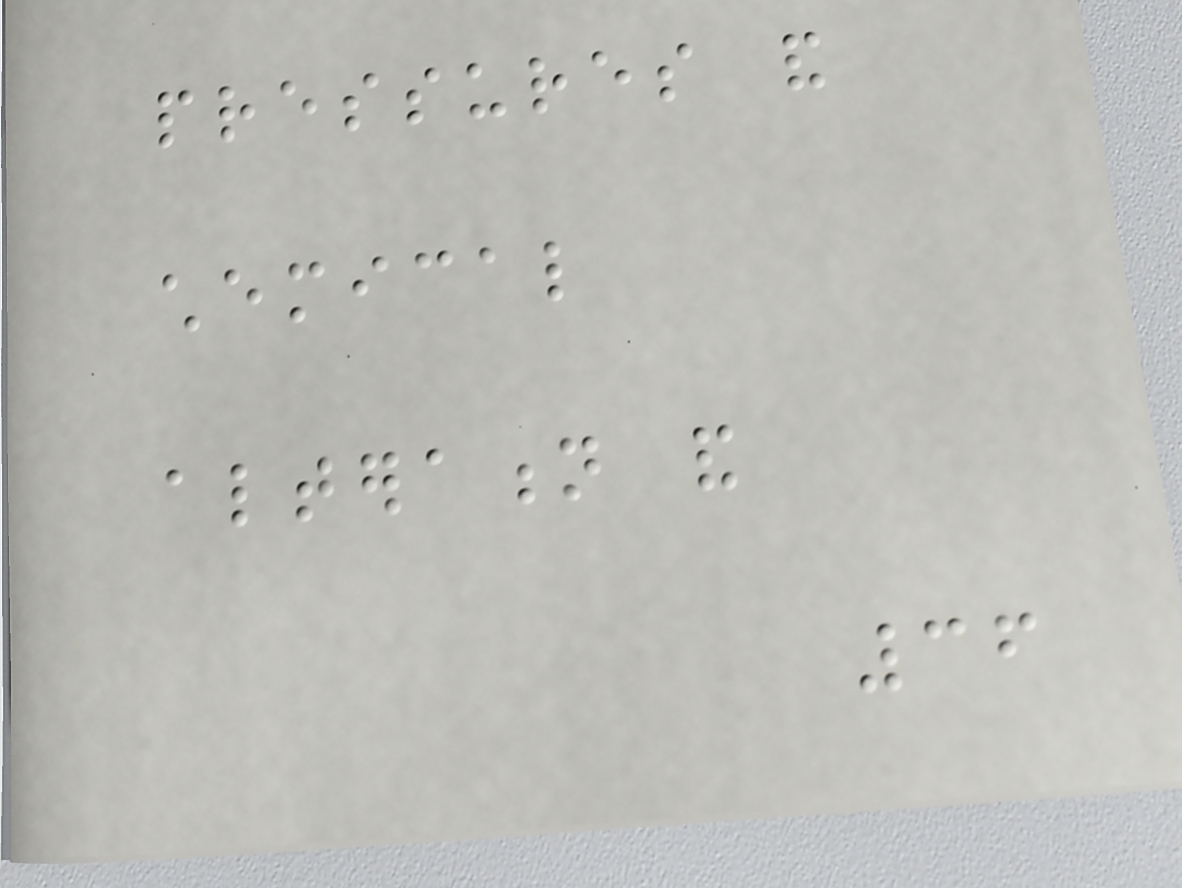pressures and
chemical
alteration and
36
